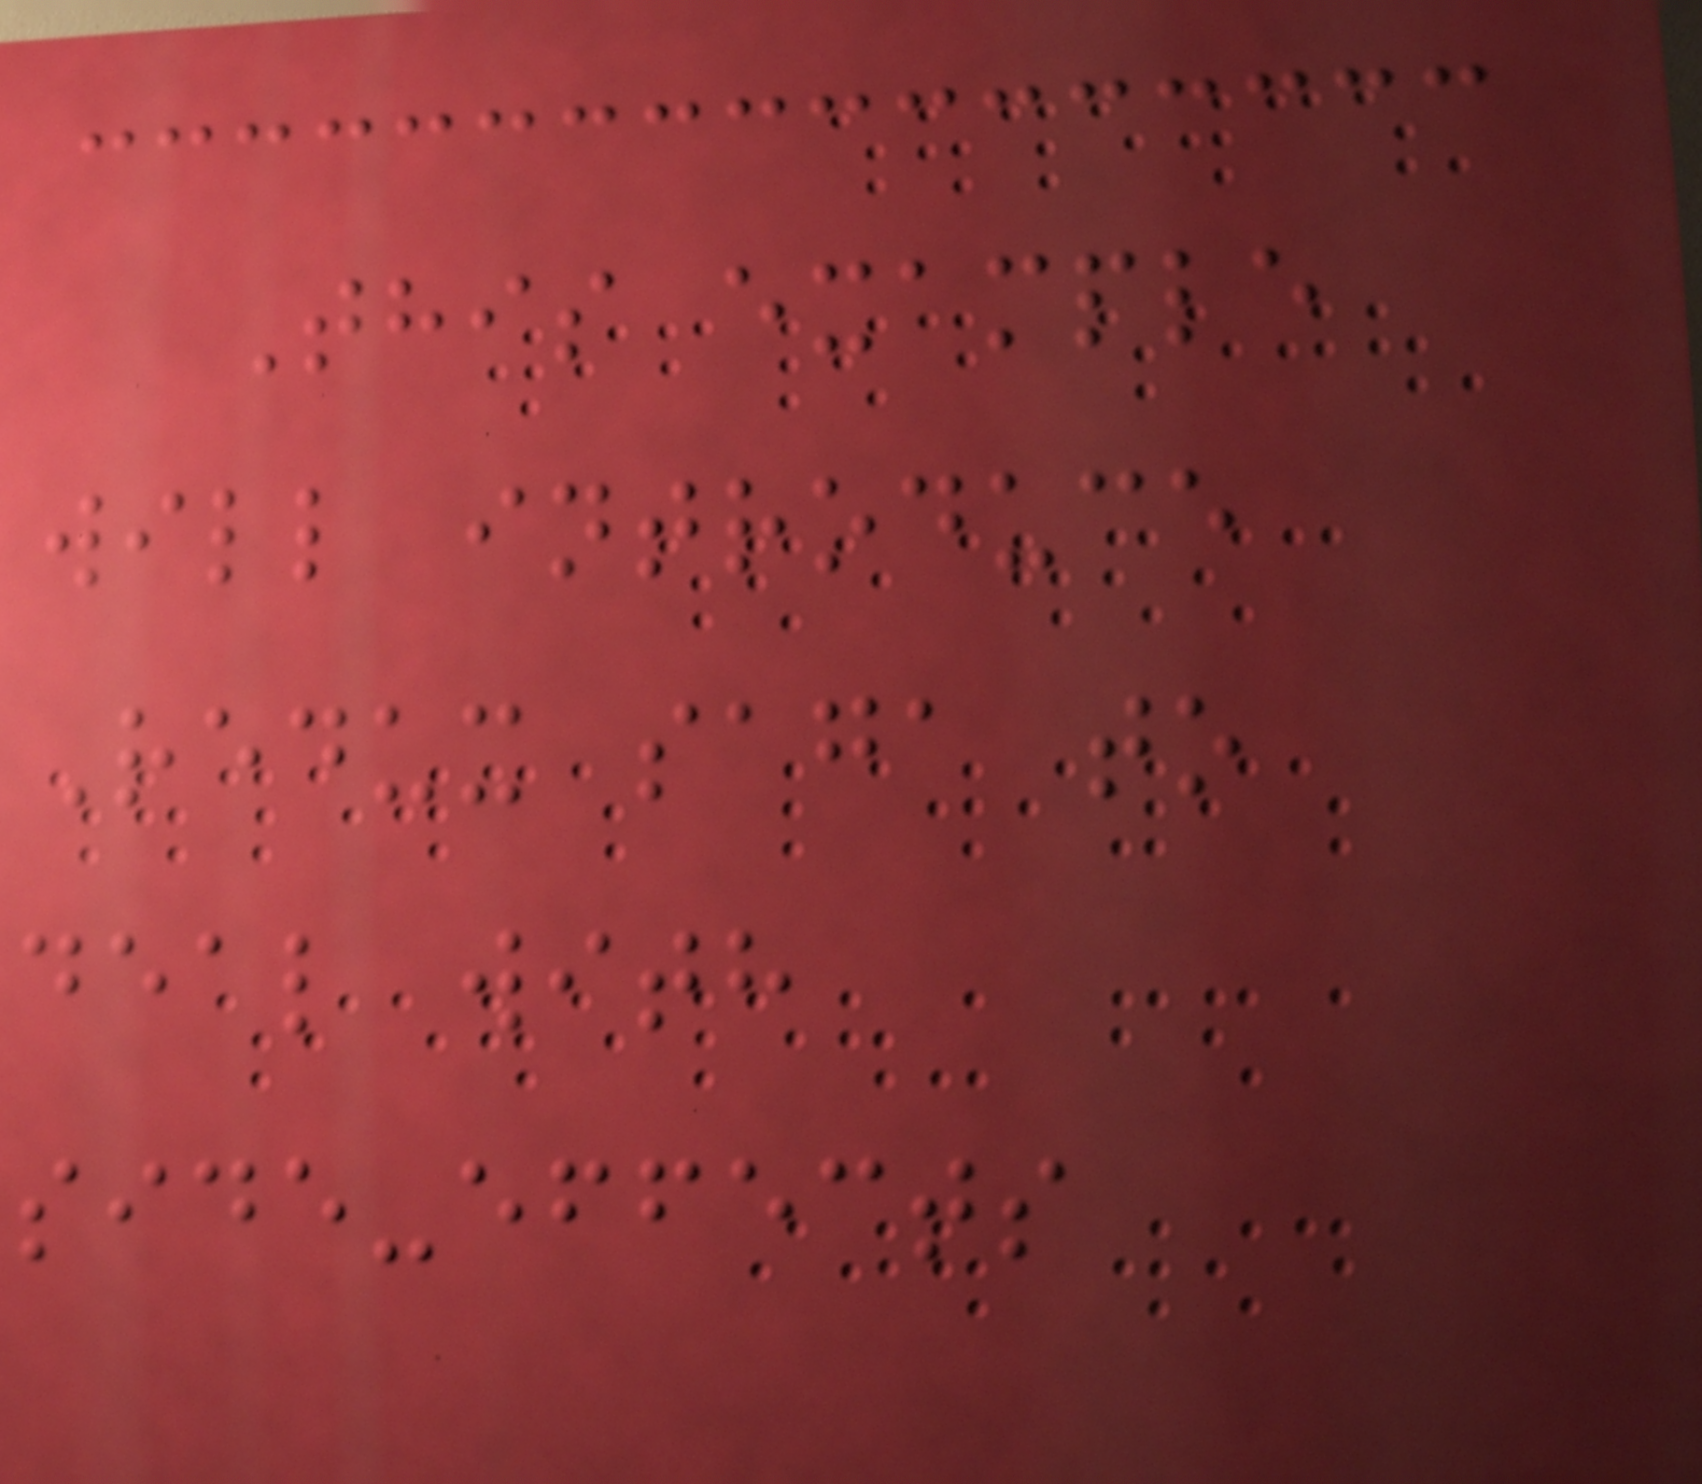This example
will introduce
Redux saga to
deal with
side-effects
